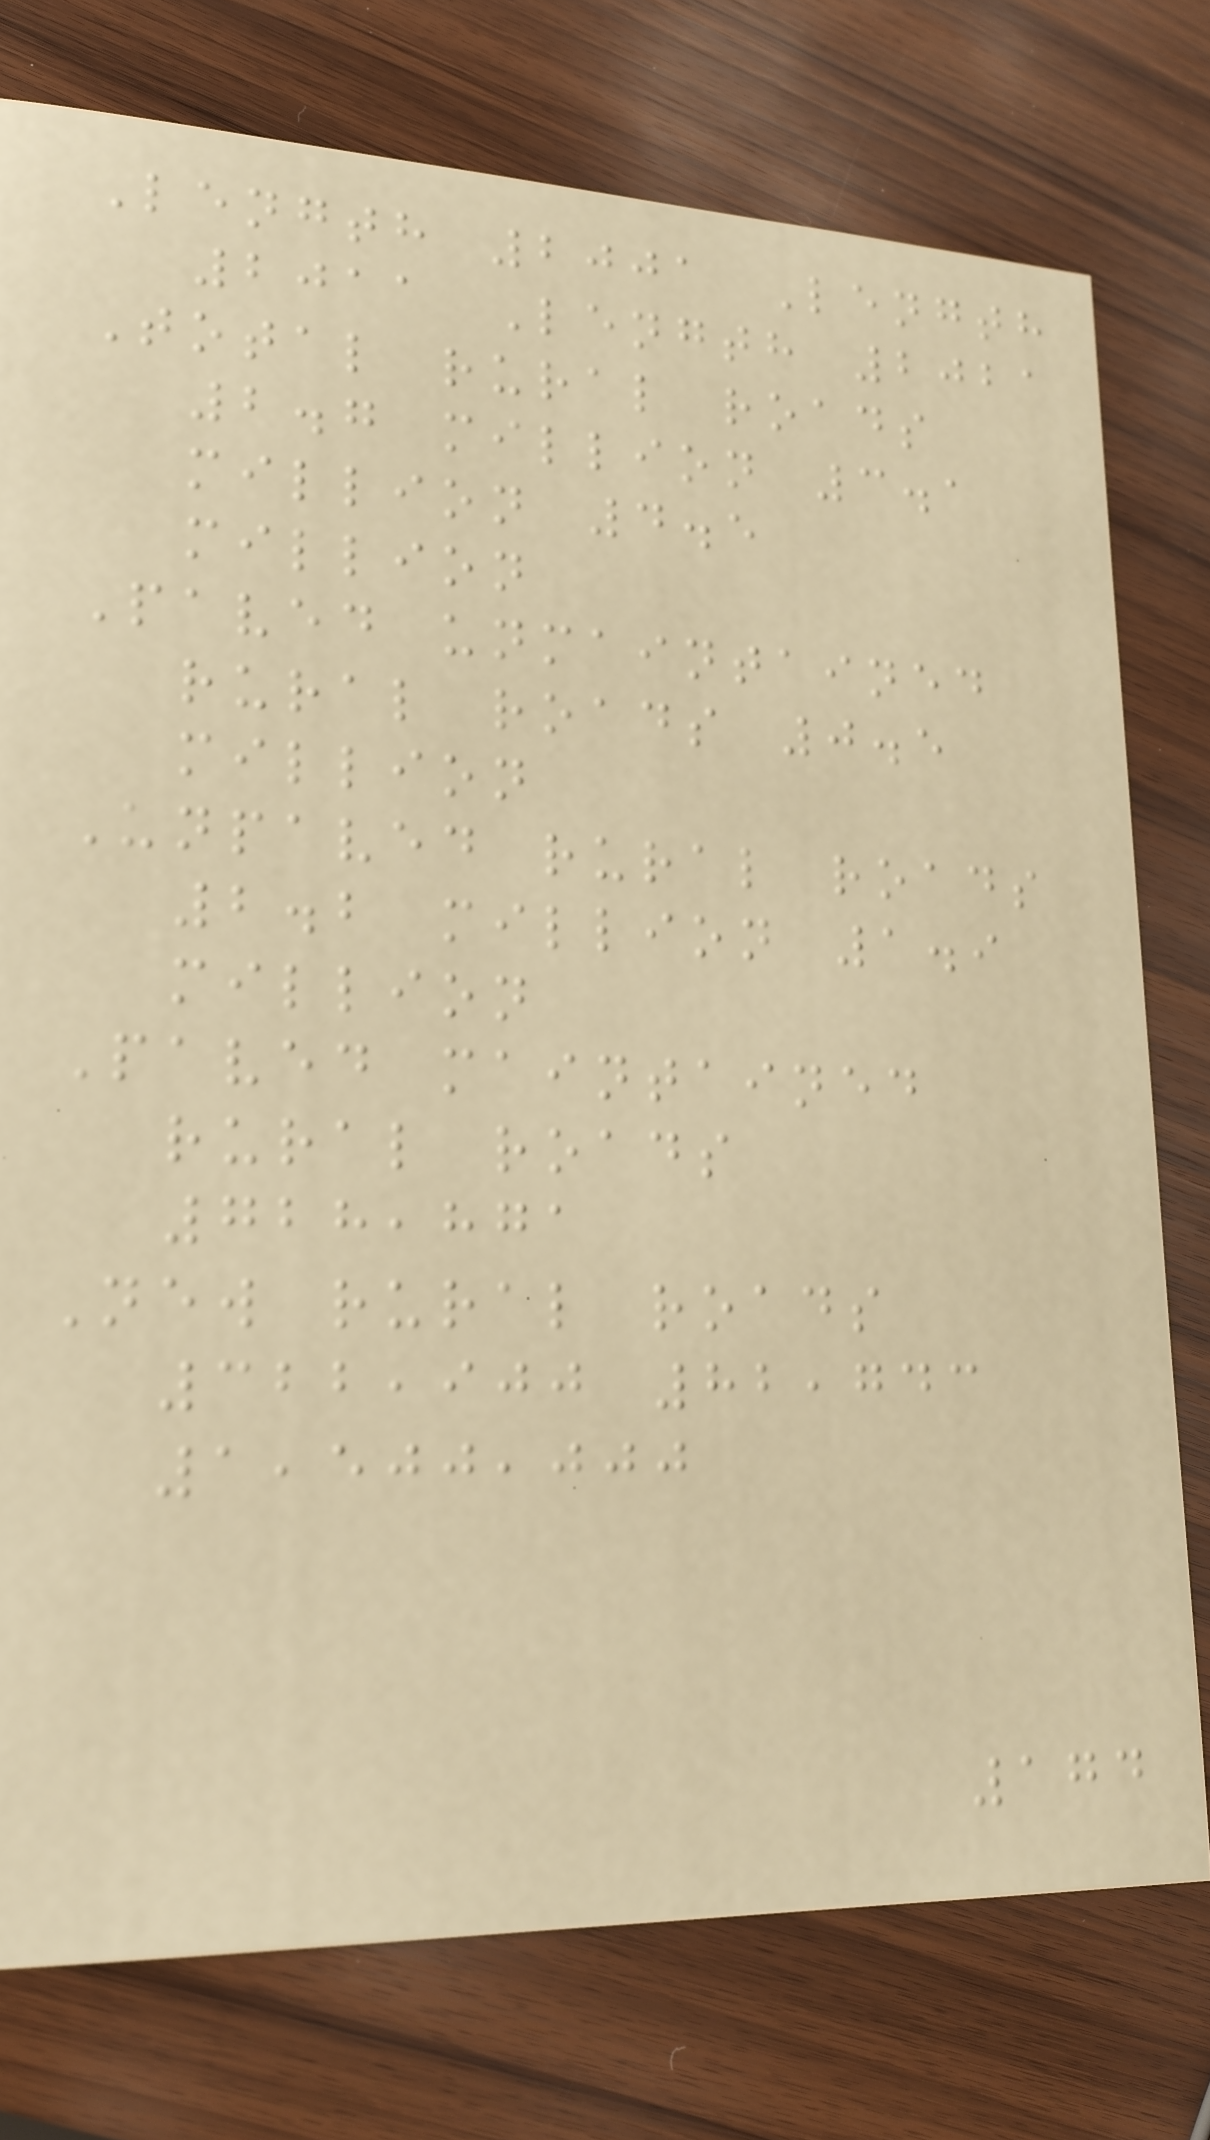Length 2001 Length
2011 Length 2021
Total rural roads
2.7 million 3.1
million 4.5
million
Paved unmaintained
rural roads 0.5
million
Unpaved rural roads
2.2 million 1.9
million
Paved maintained
rural roads
728,871
New rural roads
322,900 82,743
1,500,000
174
